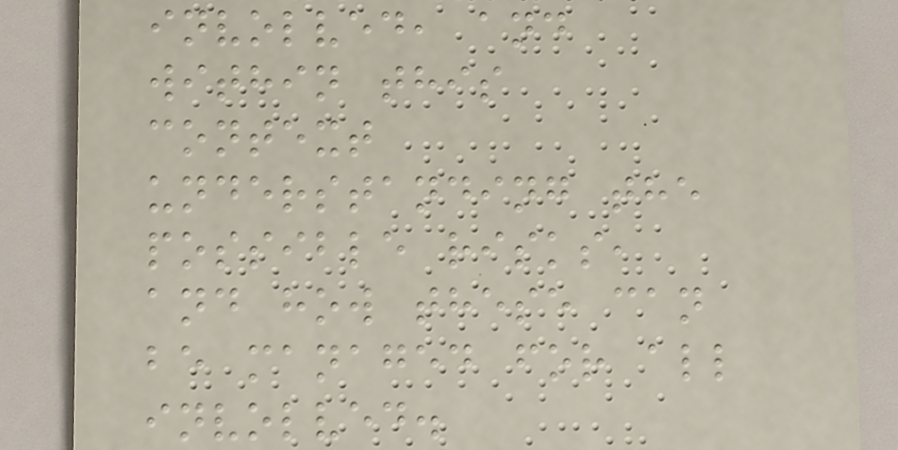involved, and
within this
context
understanding the
possible risks,
and how these can
be managed for all
involved.
